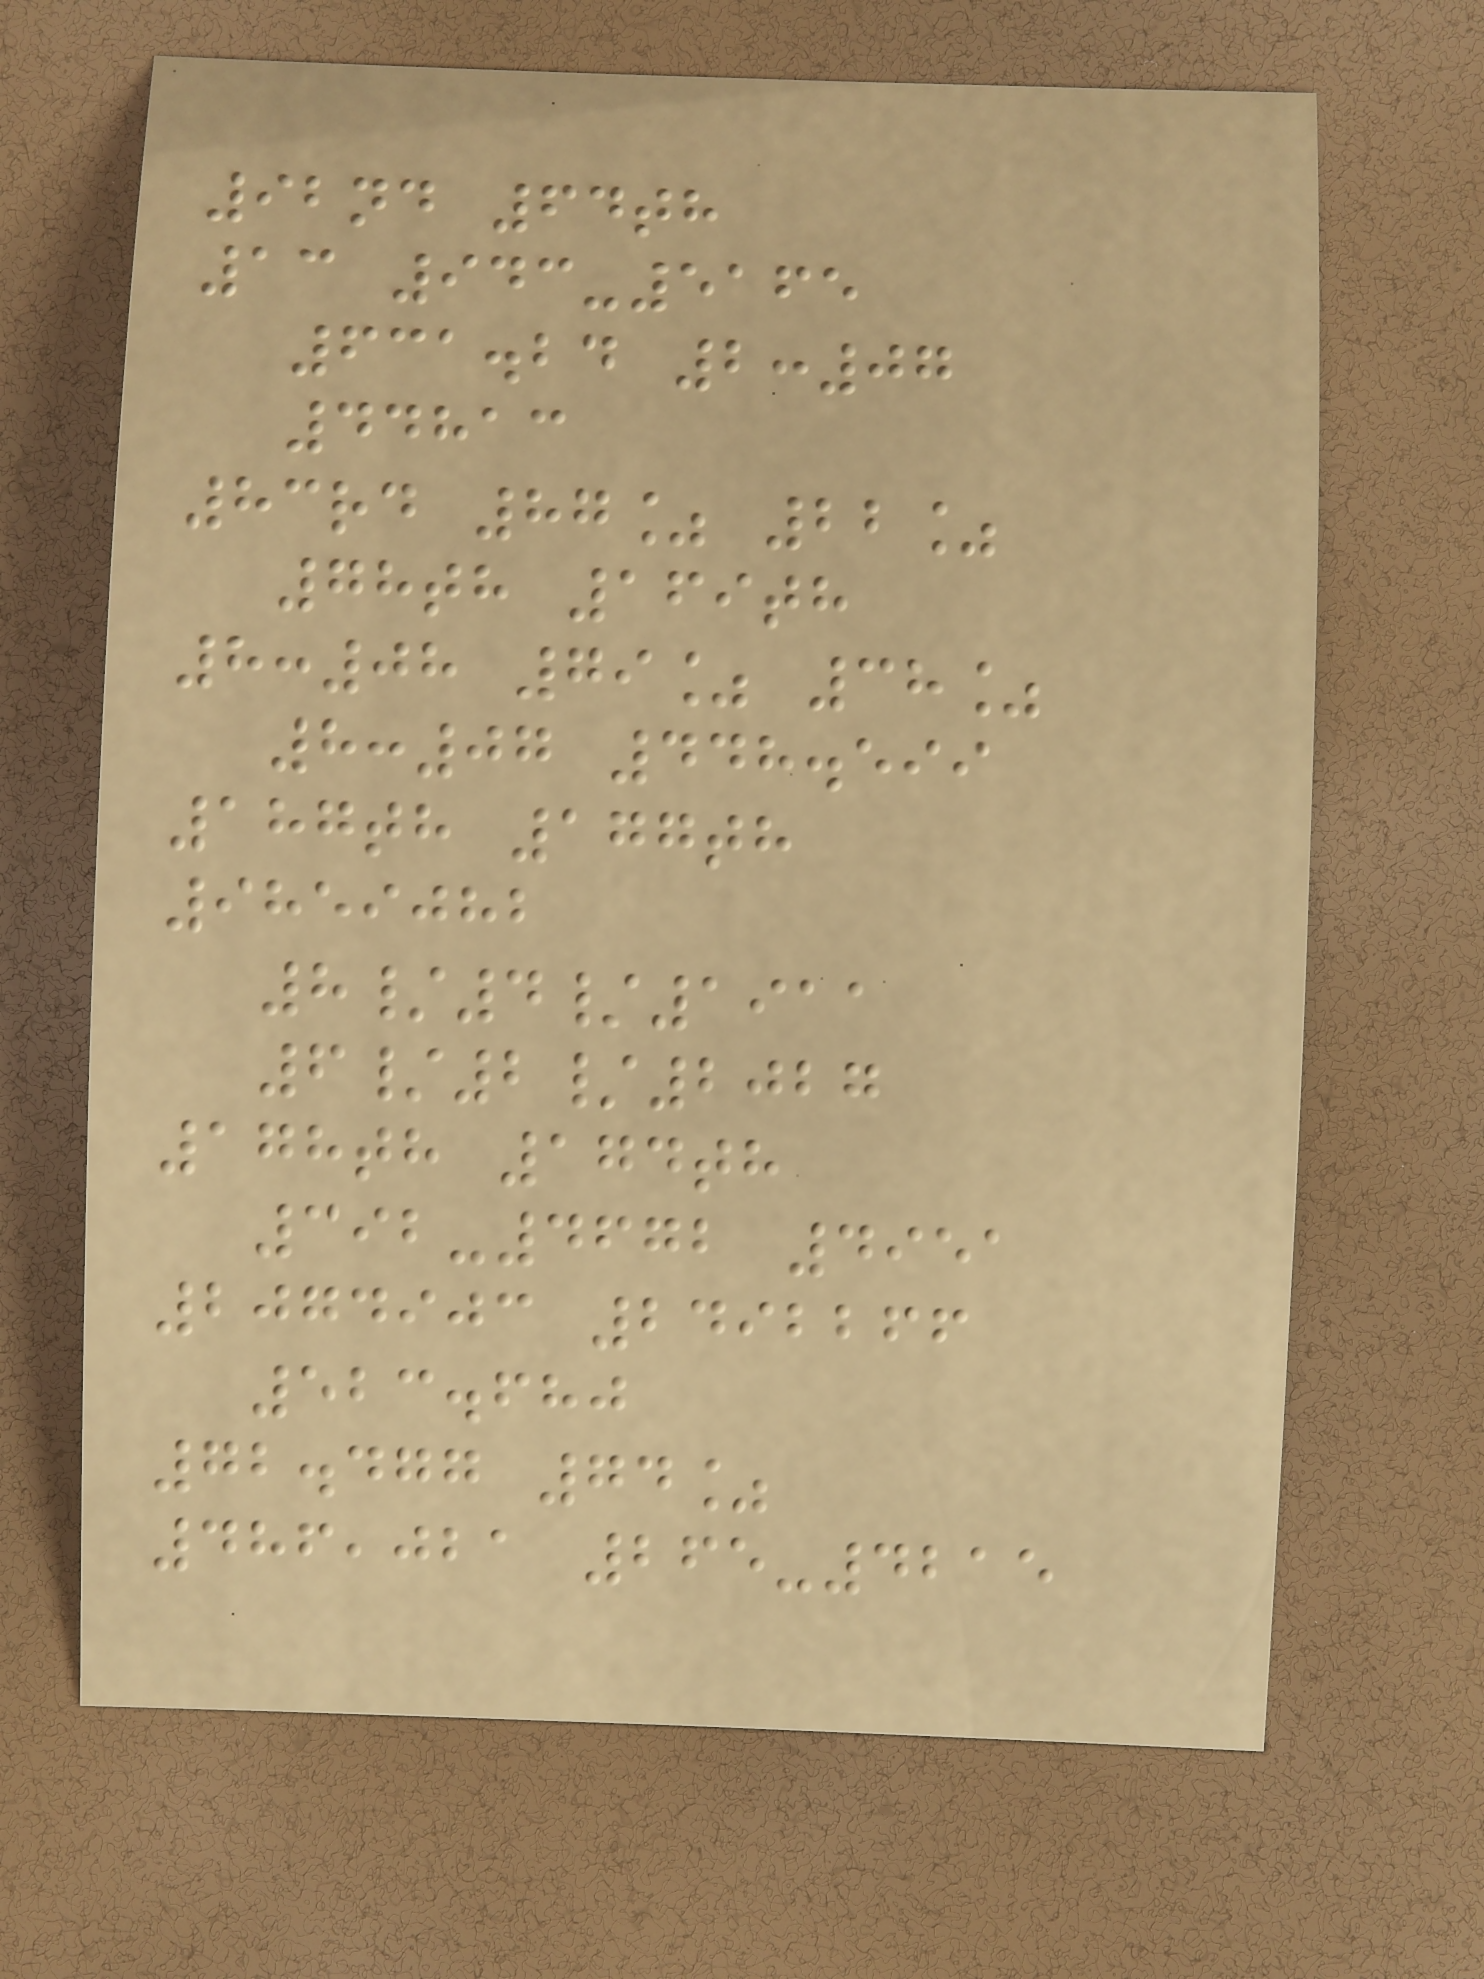92nd 64th
13 943-5165
631.24 2:07
44813
83rd 87% 22%
78th 169th
8:08 79% 38%
8:07 448.599
187th 177th
9859082
8/4/1911
6/2/2027
178th 174th
392-4672 4951
2074903 2492266
523.680
72.477 74%
486,021 265-4215
